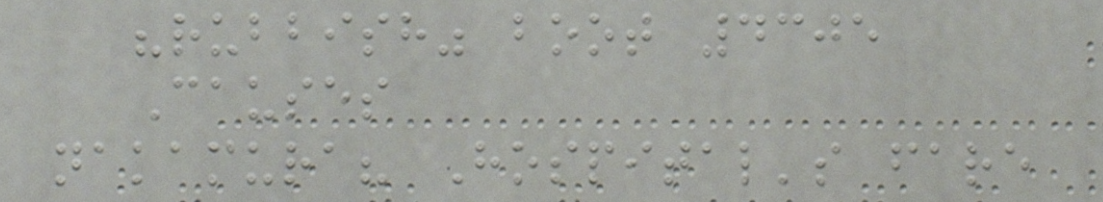"rubbish" boot 4305
Causes
nakamura? Hospital's fare
